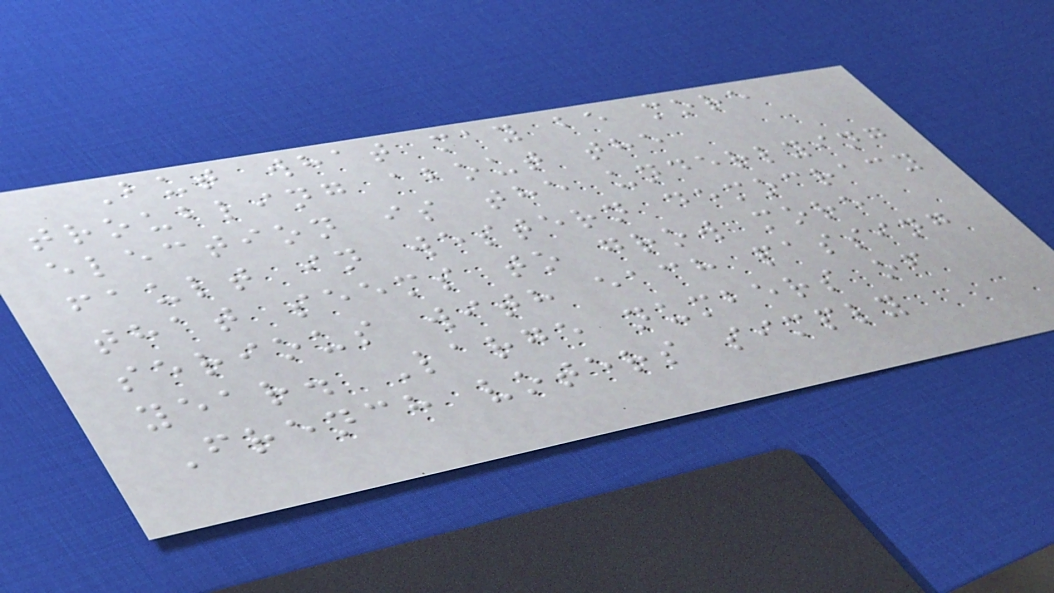But what may be more
troubling about the
election is the underlying
fault in western democracy
that seems to grow more
serious with each passing
year. Large numbers of
French voters simply
